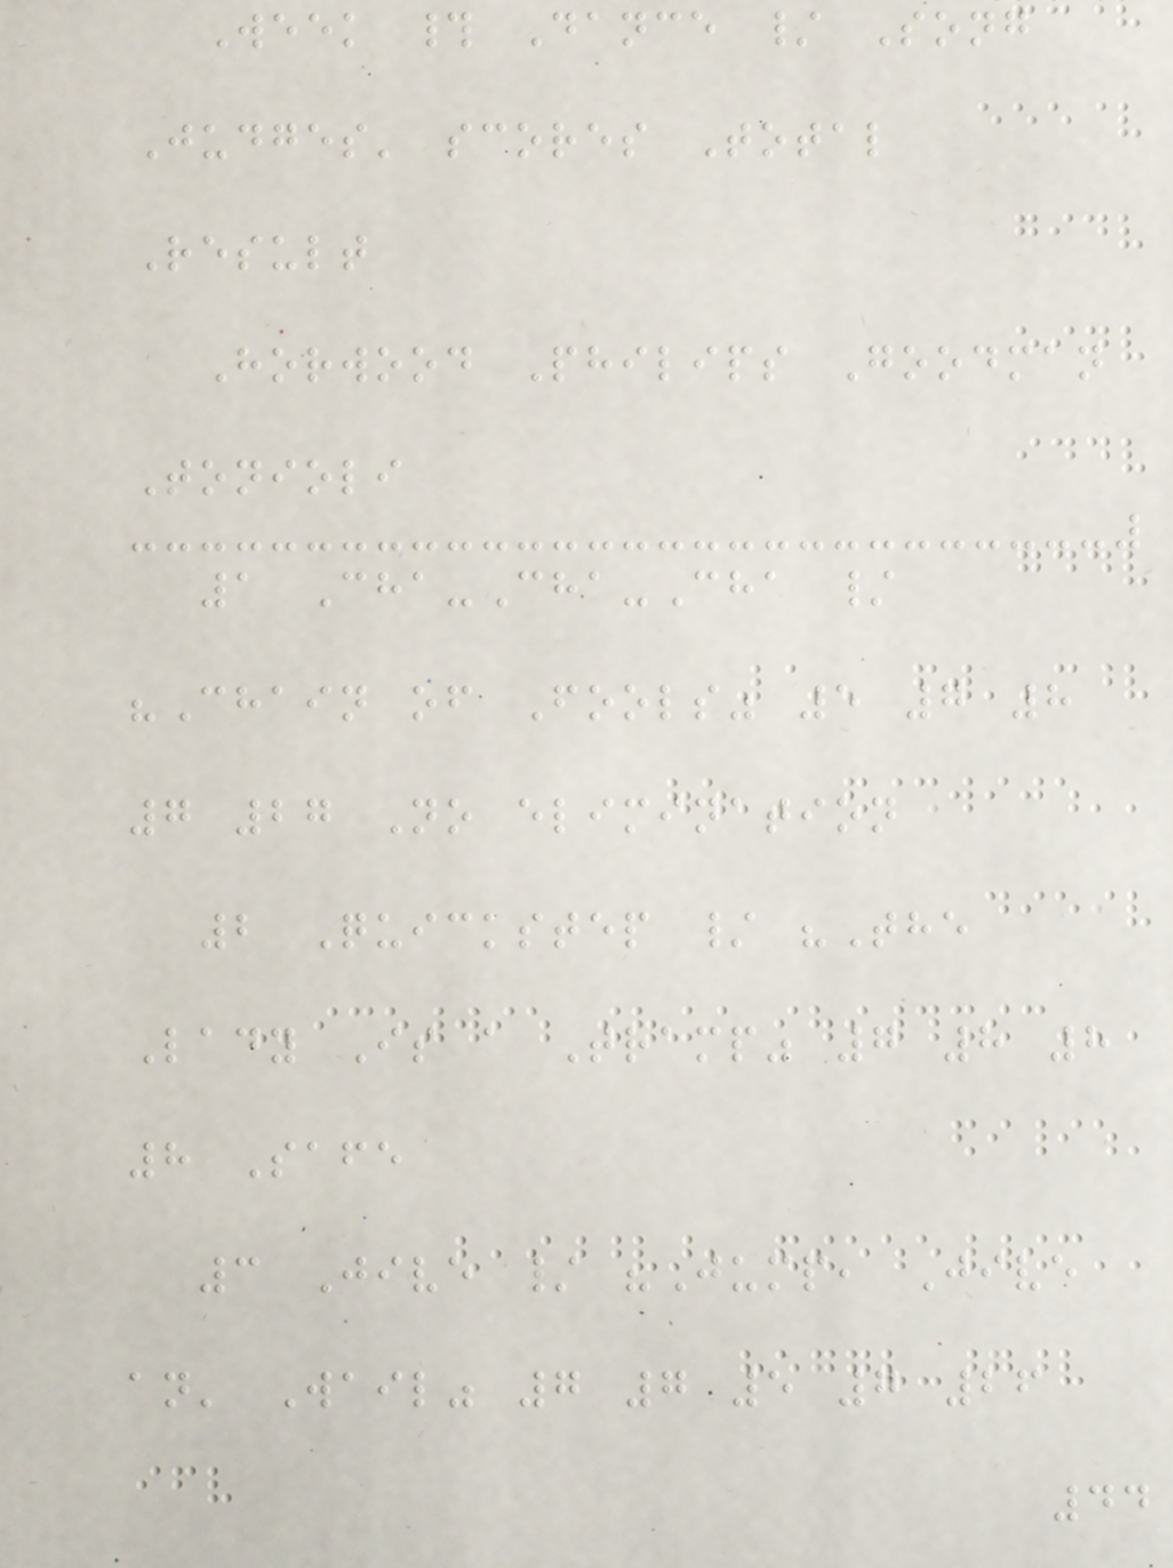Week # Dance / Song
Judges' scores Total
Result
Horwood Philips Goodman
Tonioli
1 Cha-Cha-Cha /
"Chain of Fools" 5 7 8
7 27 No elimination
2 Quickstep / "The
Lady Is a Tramp" 7 8 8
8 Safe
3 Jive / "Jump, Jive
an' Wail" 7 7 5 7 26
44
